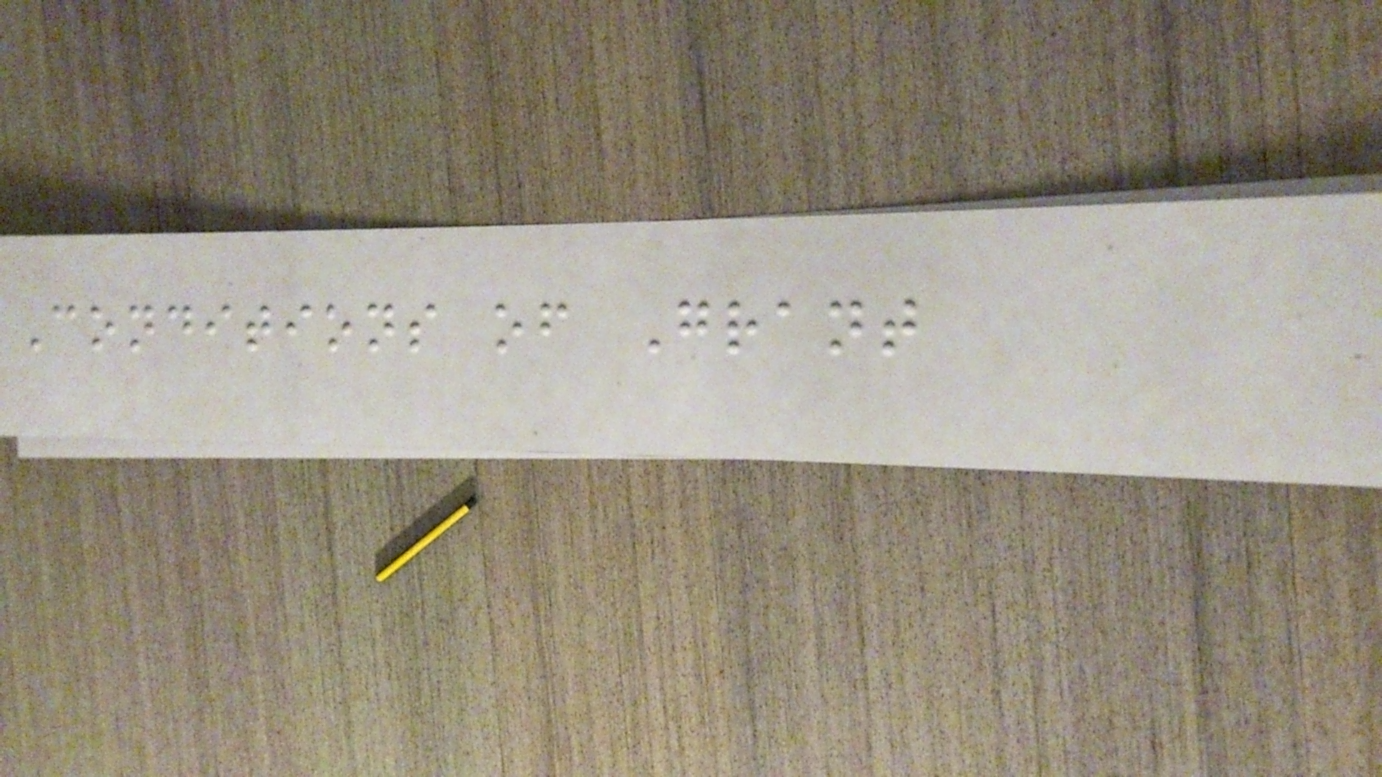Conditions of Grant
